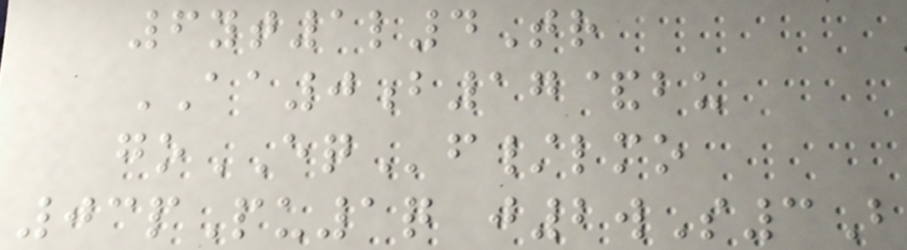6yt1l4Tr
AA0b17&bu
goEQf/lmo
03pPu1q j2wS3B
